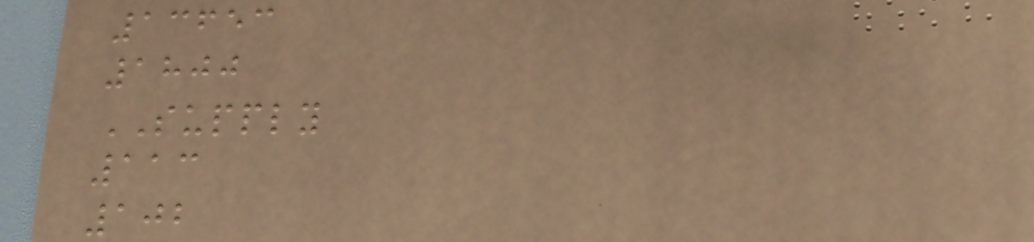13653
1800
SUPPLY
113
102
